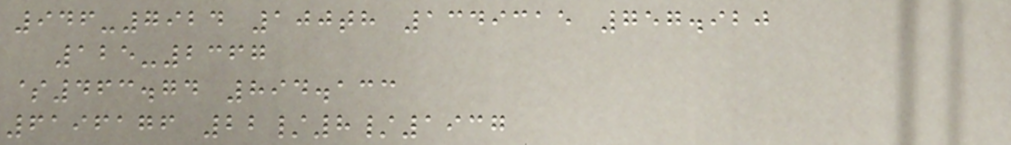946-7924 100th 1349315 757.920
125-2367
$463.74 894.133
6196176 22/8/1937
